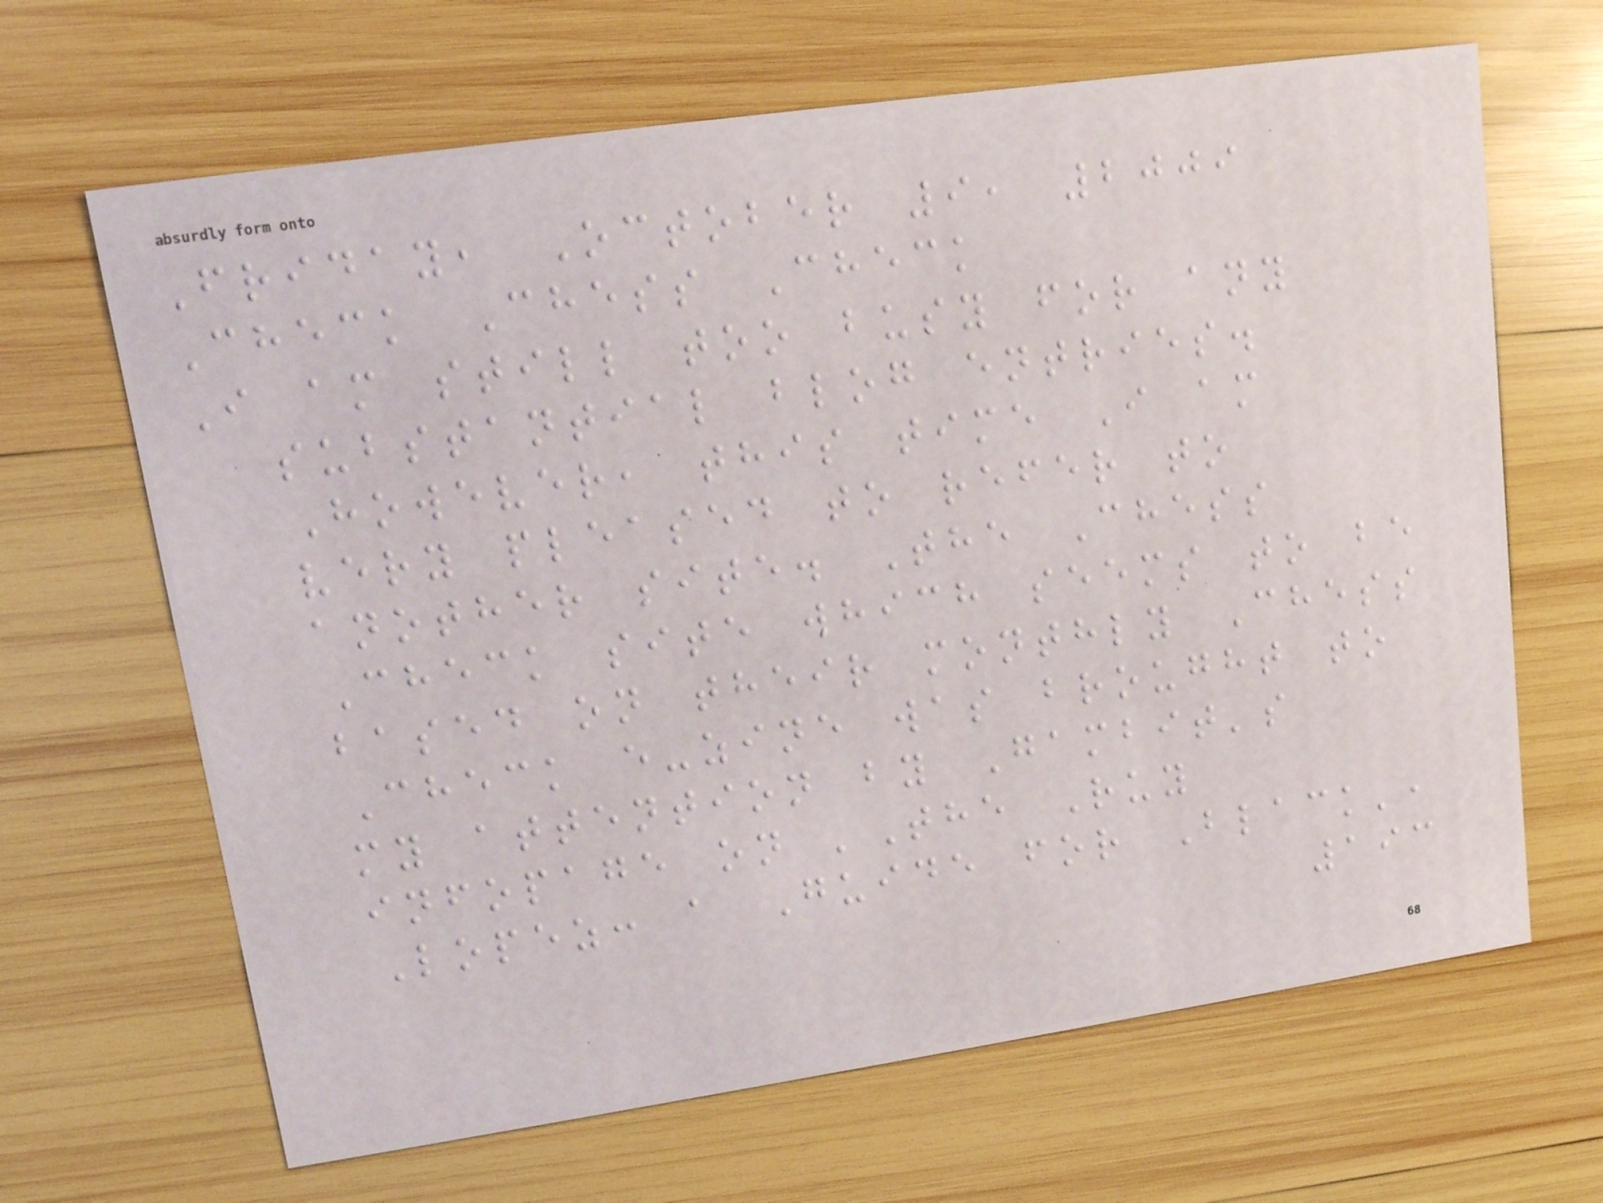Friday, October 9, 2009
Check Chess Check
I am still too busy for any
substantial blog entries.
However, this time I am
very pleased to refer to
another site. The Chess
Check site which seems to be
based on their monthly Chess
Check e-zine was brought to
my attention by Gambit's
infopage on 'The Ruy
Lopez: a Guide for Black',
193
